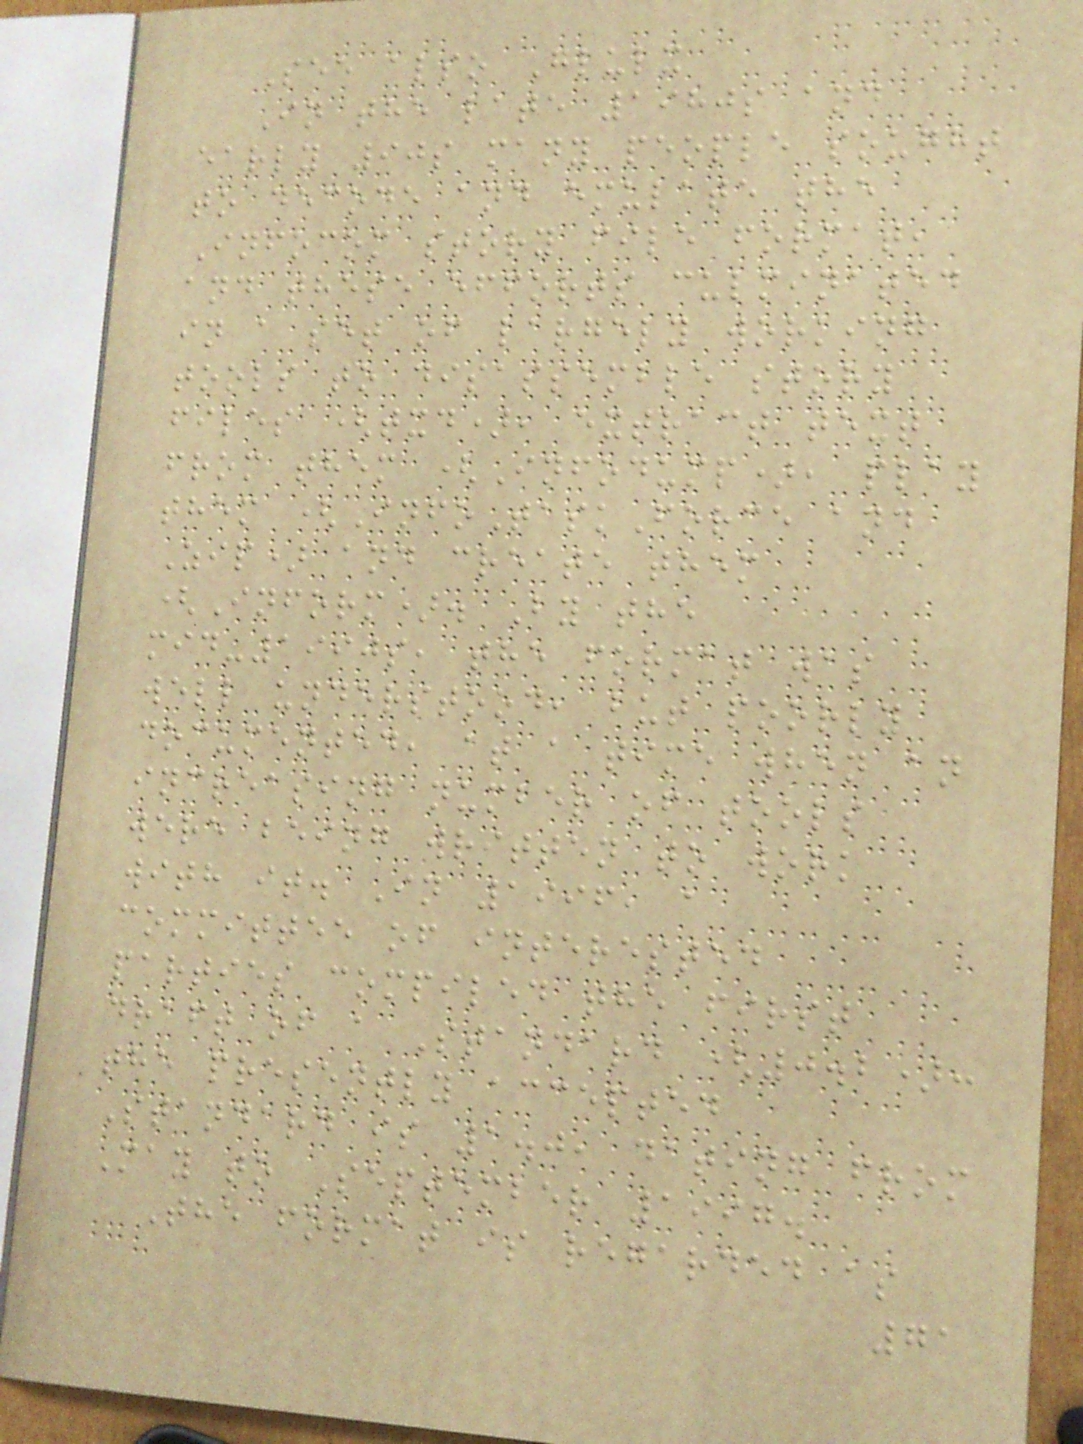See also Glulx
In the late 1980s and
early 90s many people sought
to decode and emulate the
Infocom story file format,
and these efforts culminated
in a set of largely working
tools to disassemble story
files (txd), extract text
from them (Infodump), play
them (InfoTaskForce and
Zip) and create them
(Inform). By the
mid-1990s, the format was
well understood, but poorly
documented, at a time when an
increasing number of tools
were being written to work
with it. In 1996, a
committee of interested
parties compiled the first
draft of a Standard (0.2):
the presently accepted
Standard is 1.0, dating from
May to September 1997.
The format is regarded as
71
